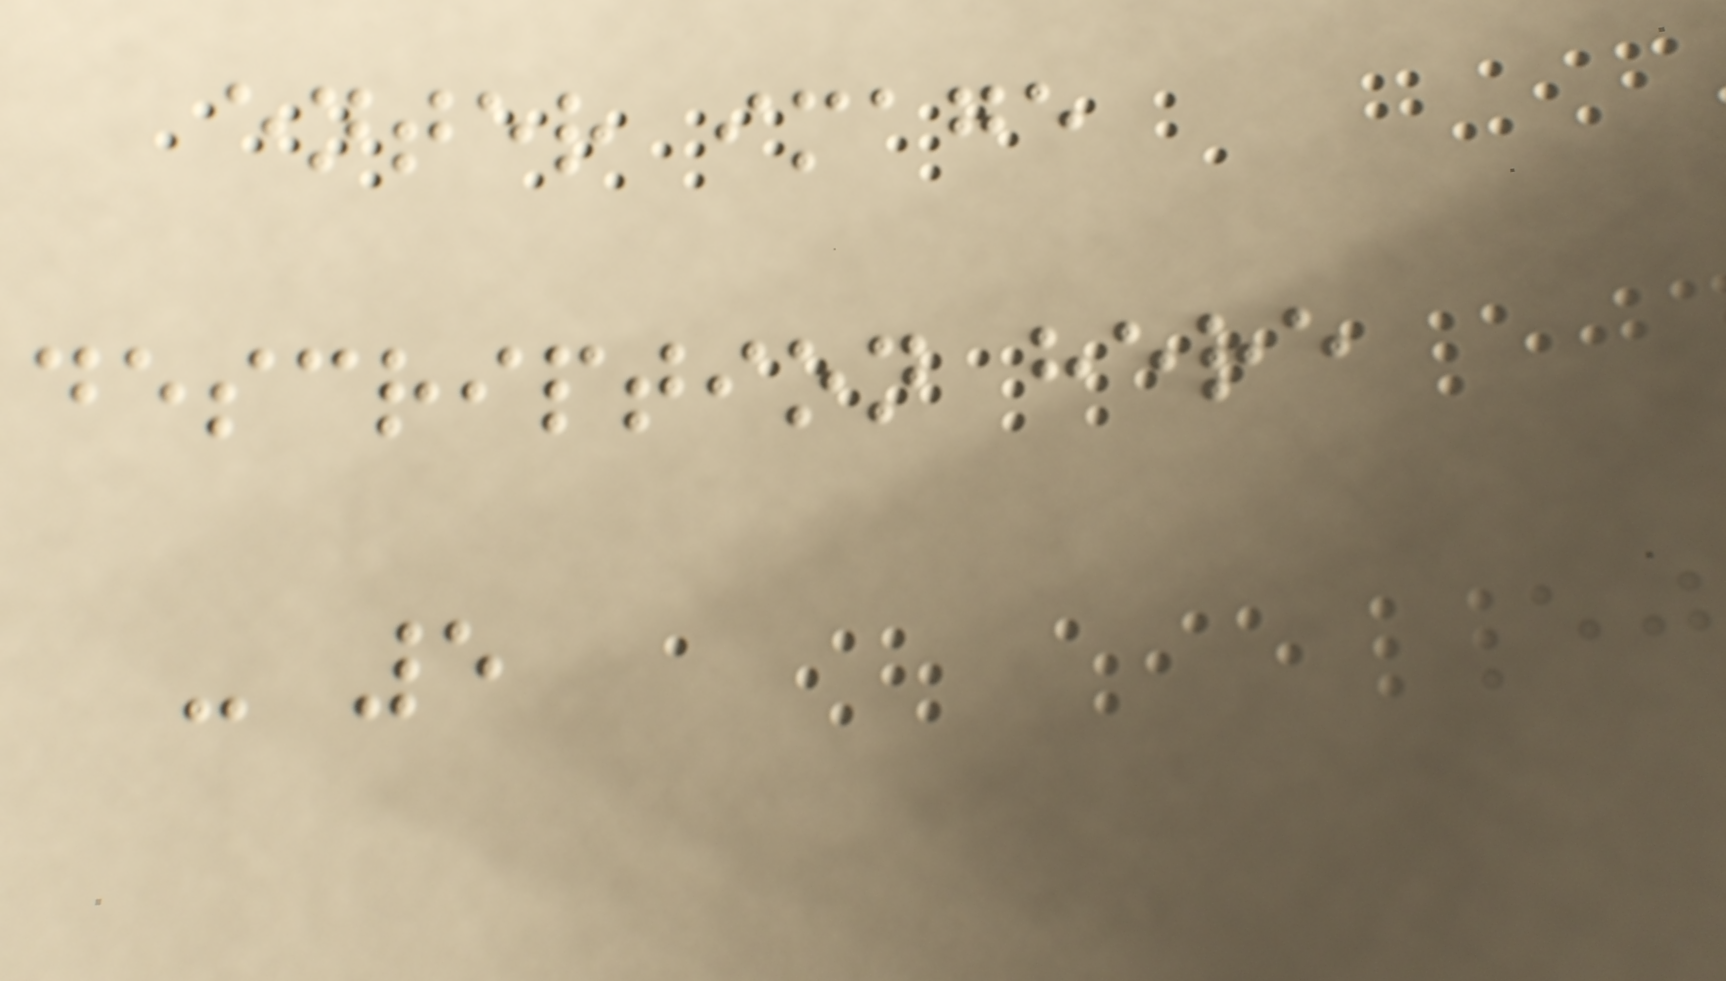enter image
description here
- 5
